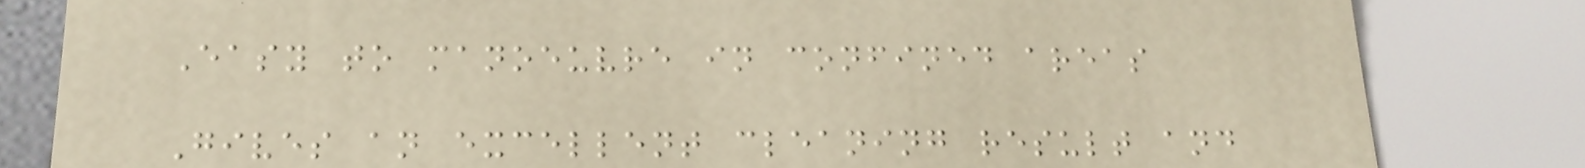Easy to manoeuvre in confined areas
Gives an excellent cleaning result and
